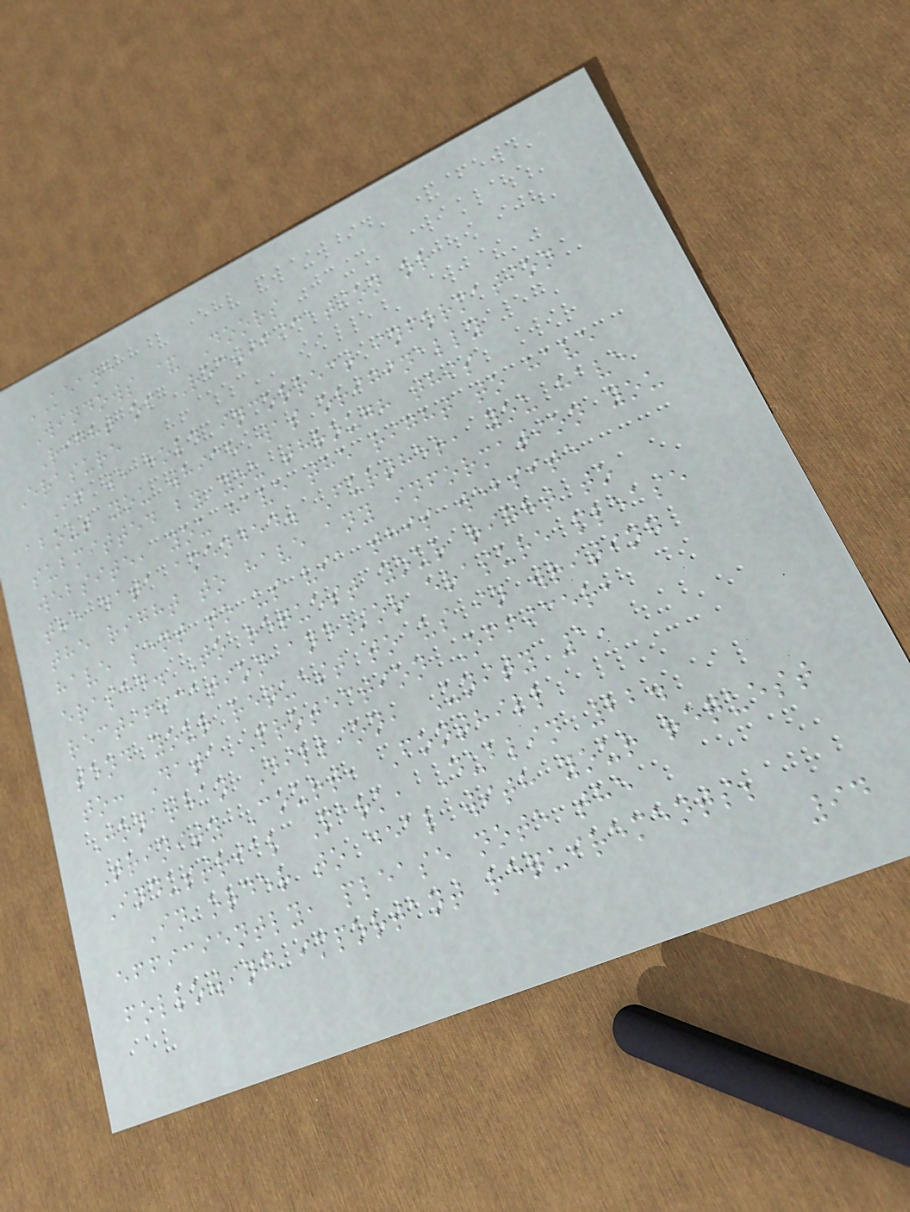KEANE
Windows & Doors
Right of Rectification or
Erasure
If we hold incorrect information
about you which was originally
submitted by you through this
website, you have the right to have
the data amended. Further, you have
the right to have any information you
have sent to us via this website
erased. To request your right to
rectification and/or erasure please
send your request to us in writing
to: Data Protection Officer,
Jonathan Dillion, Unity 1,
Trinity Court, Fonthill
Industrial Park, Dublin 22.
In order to deal with your request
efficiently, please note the
following important requirements;
94
